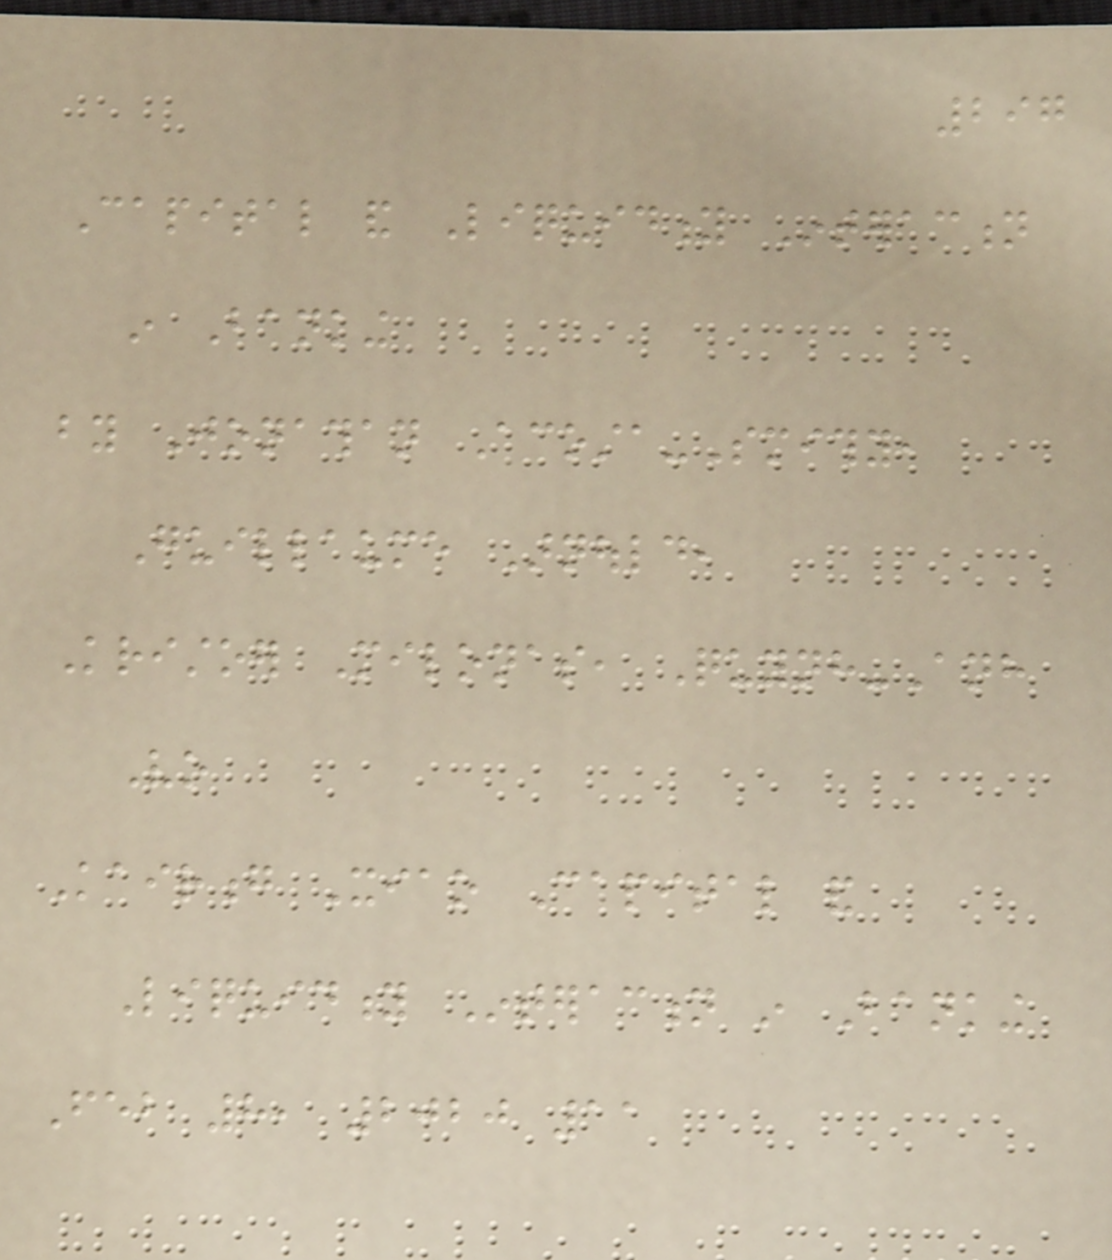297
Capital and Liquidity Interaction
in Banking
by Jonathan Acosta-Smithy,
Guillaume Arnould,
Kristoer Milonas, Quynh-Anh
Vo
Kairong Xiao Capital and
Liquidity Interaction in Banking
Feb 8, 2020 11
